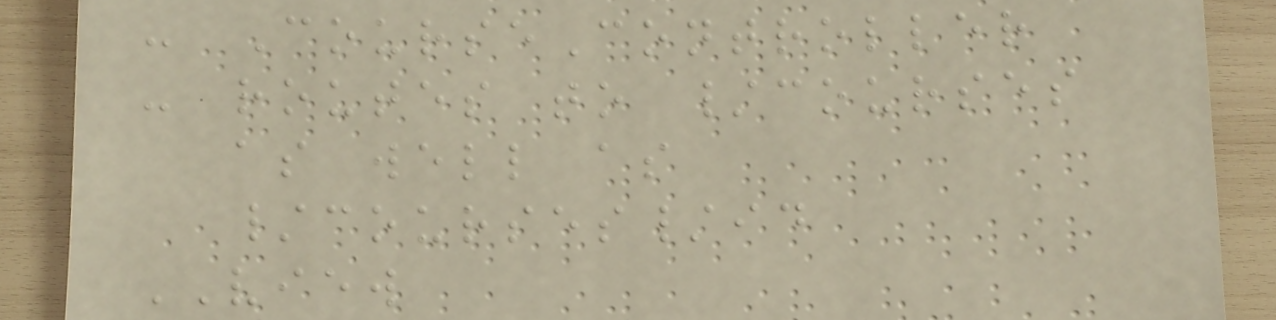- CourseController
- routes to /courses
as well as
/courses/id
VIEW
